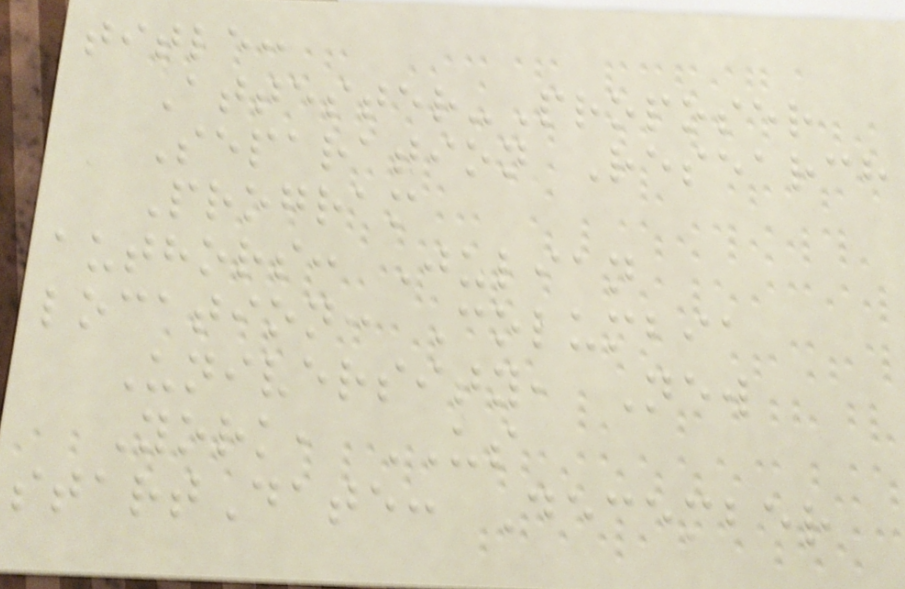title:
Attester-Proposer
Separation Research
Program
authors: Julian
location: Columbia
University, New
York, US
startDate: December
